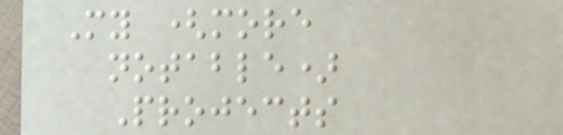My (more
notable)
Projects
